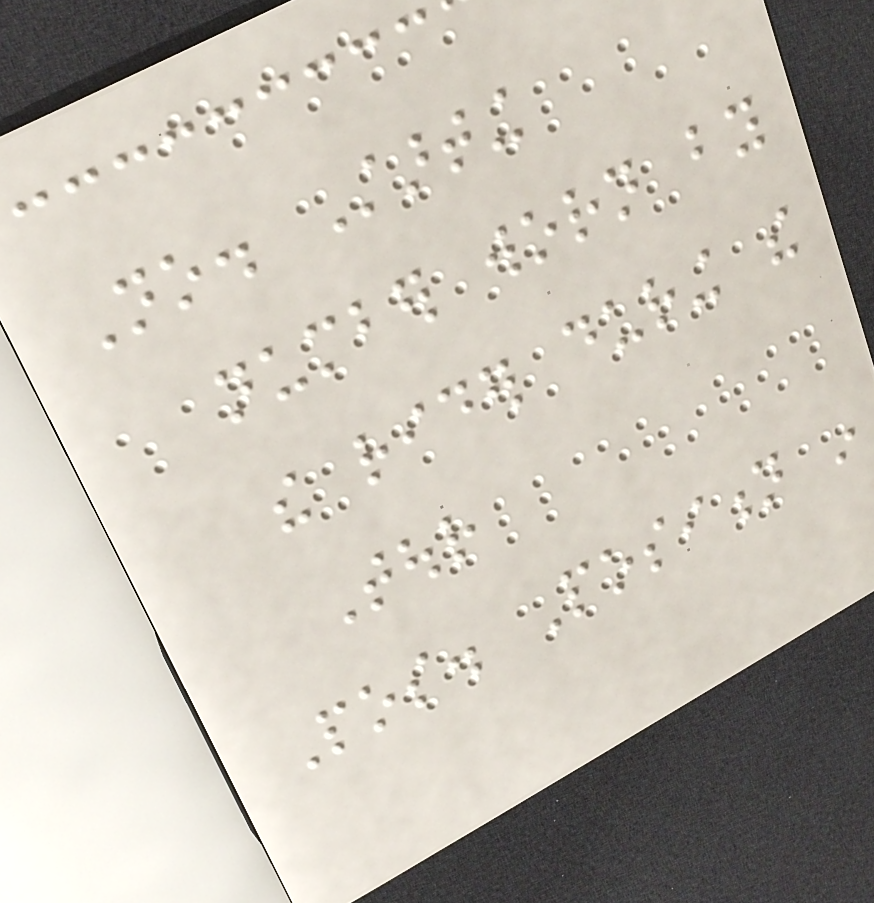No. Starting
number worn by
the rider during the
Tour
Pos. Position in
